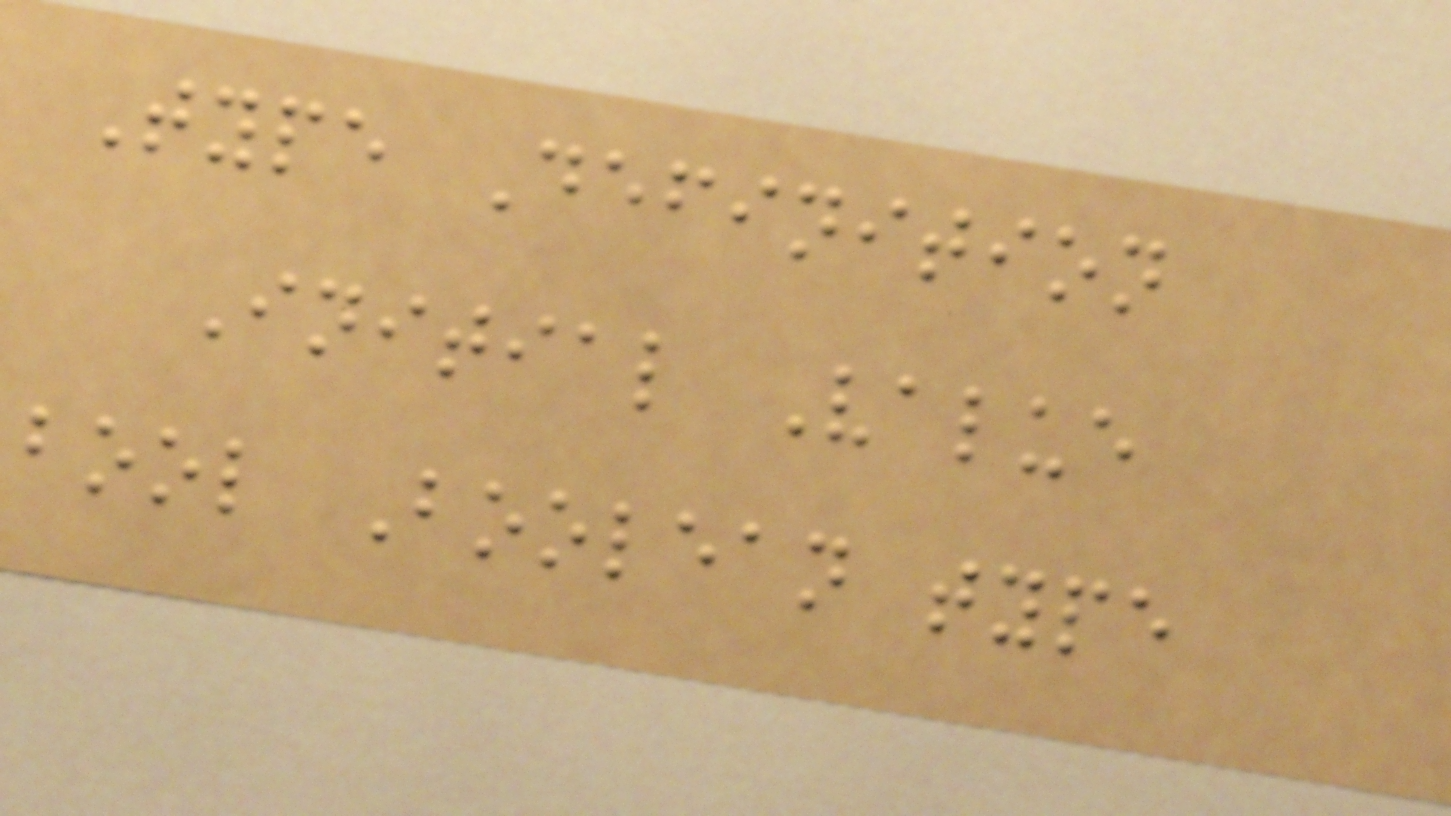Type Definition
Initial Value
bool Boolean type
